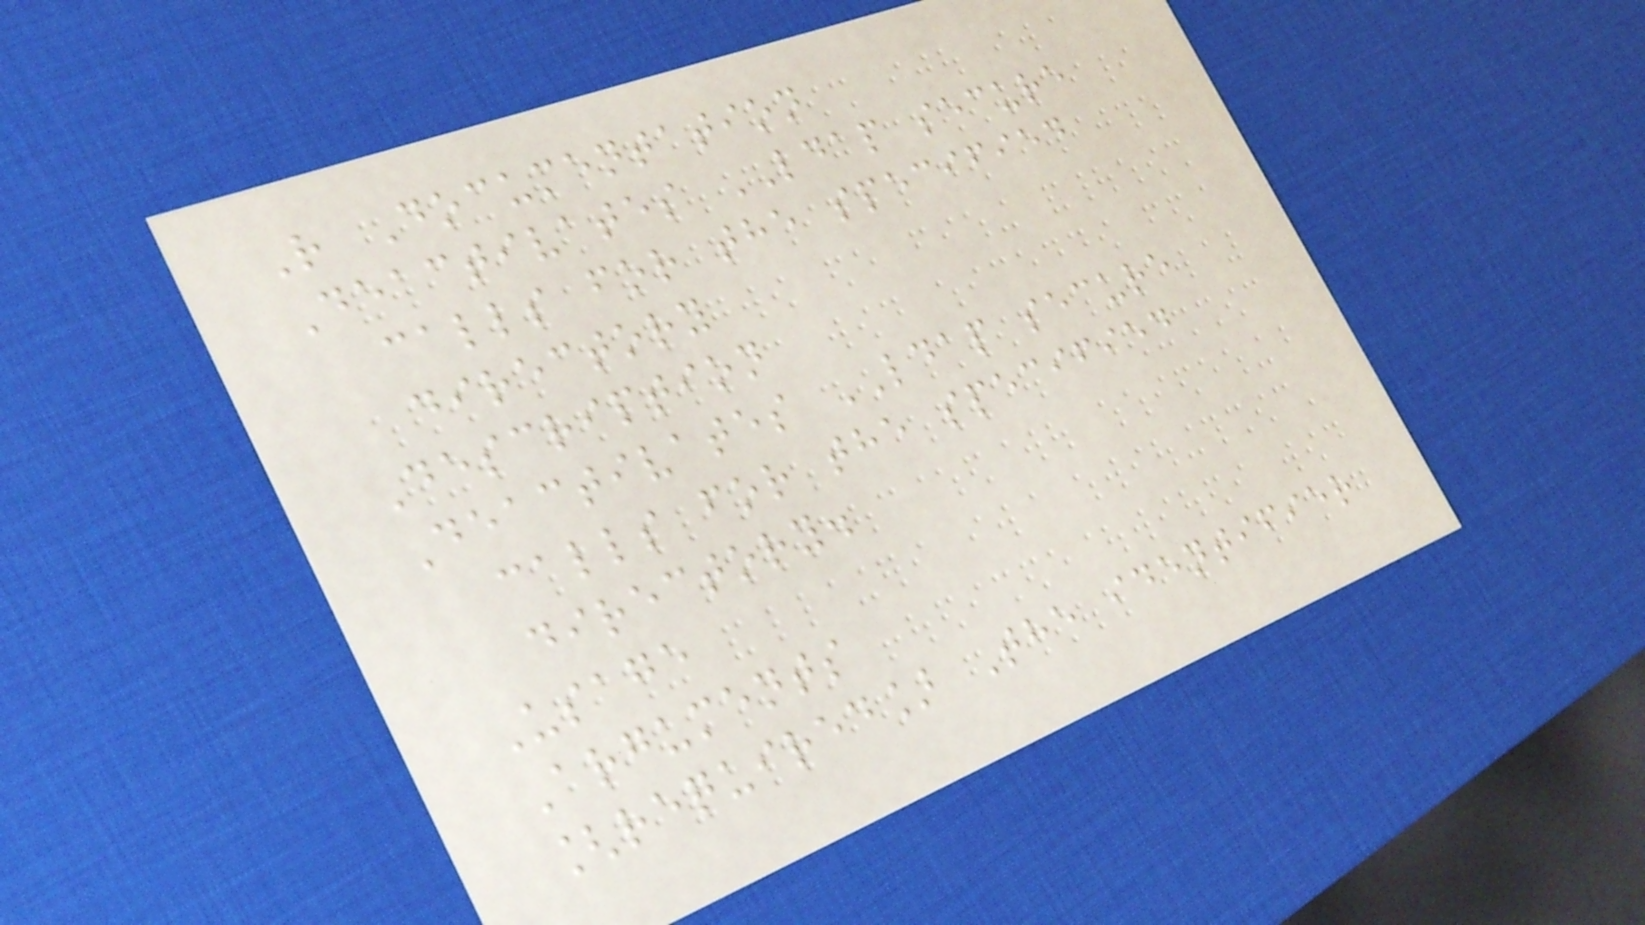R Documentation
Deactivates LDAP secure
calls for the specified
directory
Description
Deactivates LDAP secure
calls for the specified
directory.
Usage
Arguments
[required] The identifier
